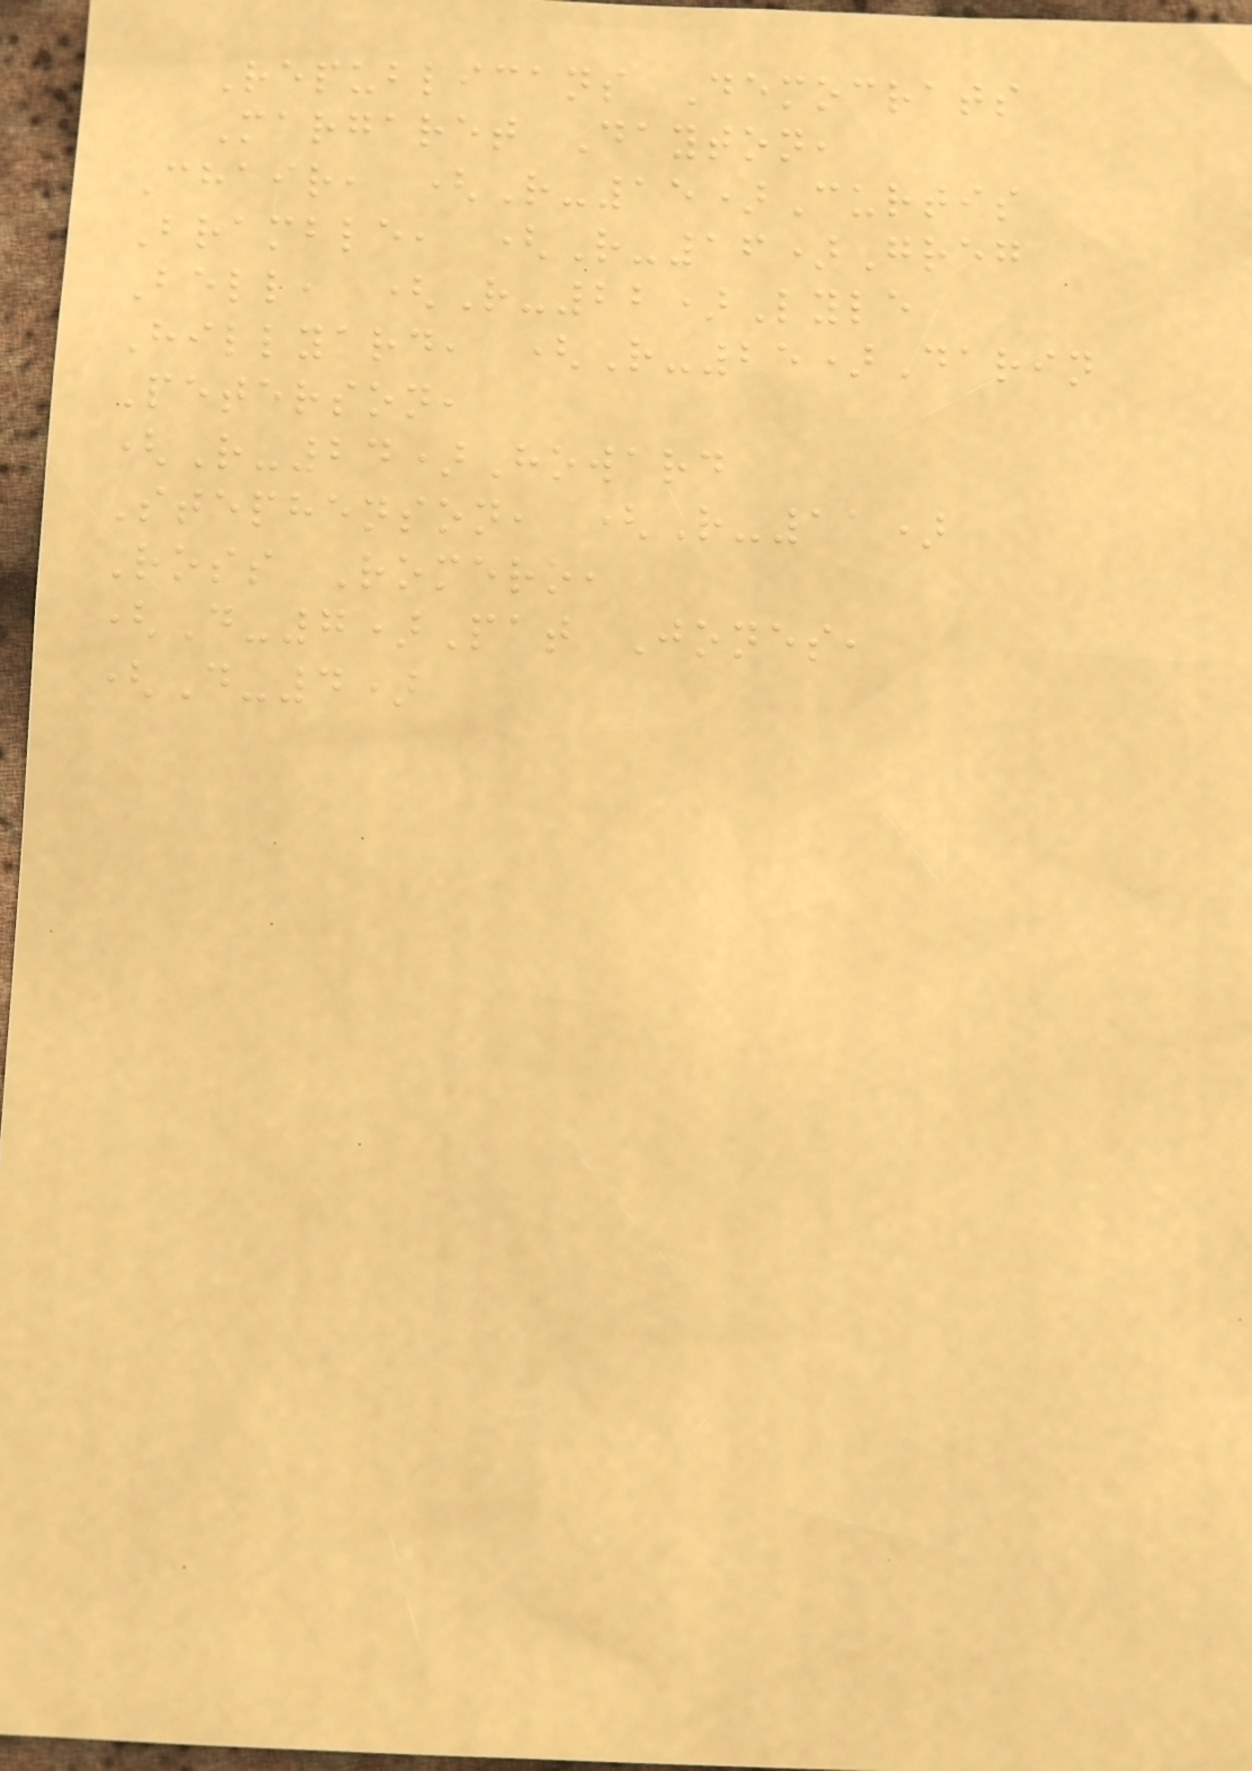Republicans Democrats
Margaret Dayton,
Chair, (R-15)Curtis
Bramble, (R-16)Greg
Bell, (R-22)Lyle
Hillyard, (R-25)Darin
Peterson,
(R-24)Howard
Stephenson, (R-11)
Ross Romero,
(D-7)Pat Jones,
(D-4)
